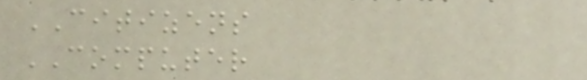CITIZENS
COMPUTER
